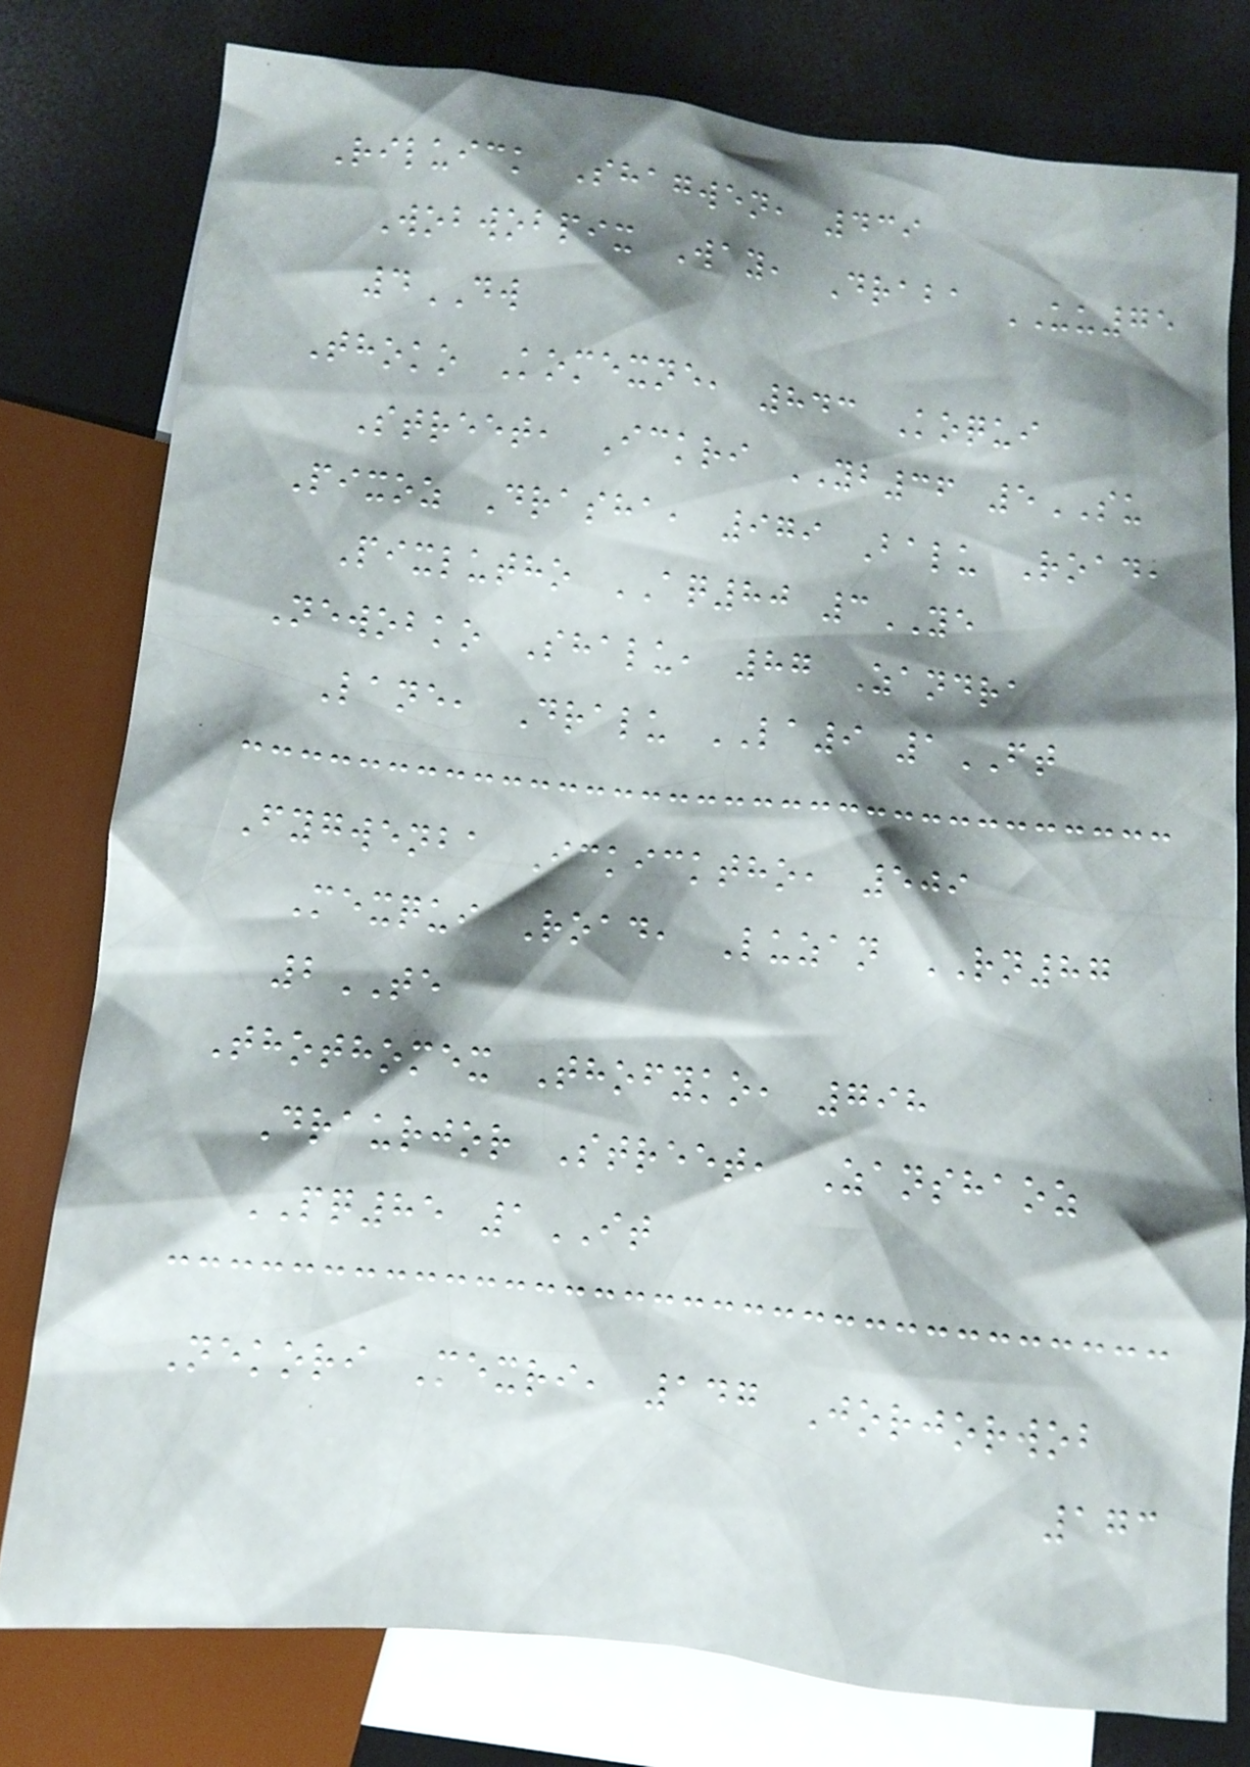Riluick Shagwen, 439
Wobwobpix Way, Draba UU75
4DW
Thoko Komexne, 843 Koqui
Street, Ickri YB36 5SU
Pixoz Drasha, 979 Balu Road,
Pixlutho AQ80 3YE
Newobko Shalu, 87 Zandra
Lane, Dralu LA9 1FT
Fygwenba Ickicktho, 509
Mexqui Road, Luzan RN87
2TE
Thothomex Thofyko, 798
Draurjor Street, Zanshaoz
PQ85 1IT
Nekori Mexri, 147 Jorjorwob
173
